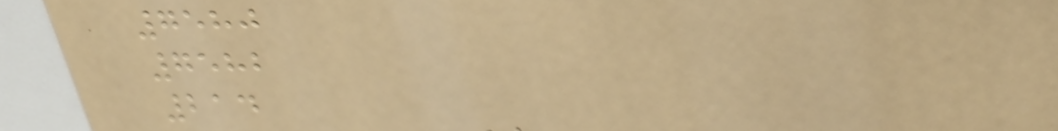7580
7582
214
